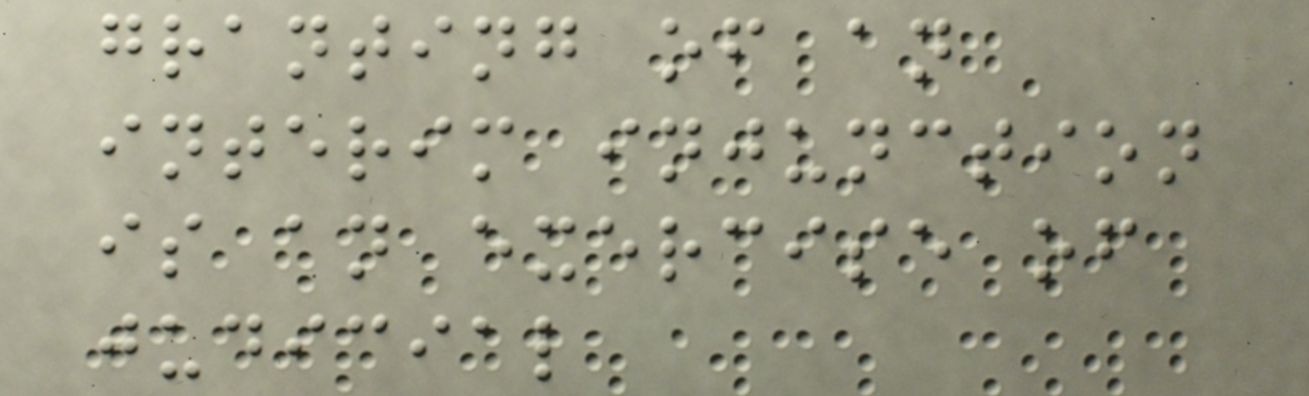granting of an
interim injunction
is an exercise of
judicial
